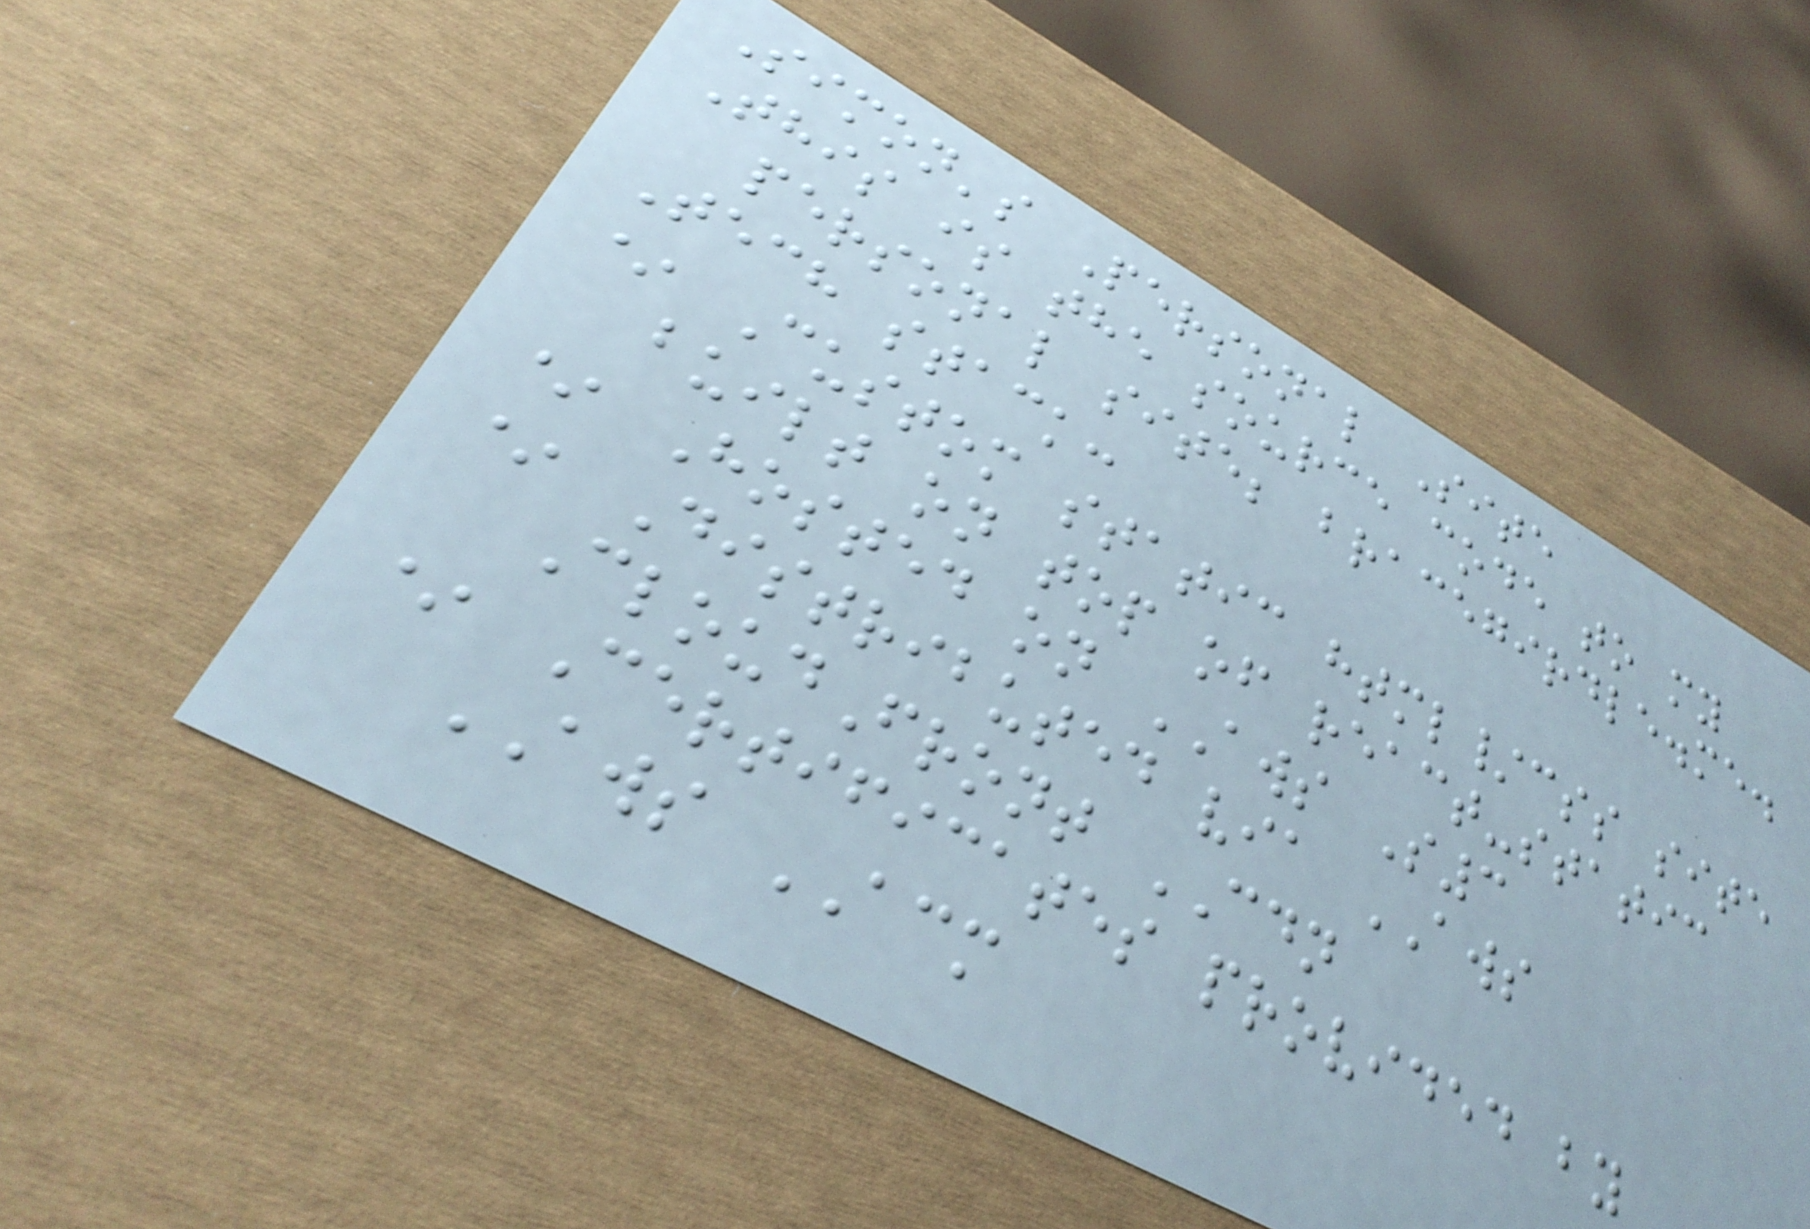Simon's Personal Site
This is the source code to my
personal site; bracegirdle.me.
Tech stack:
* Custom static html/css site
built on top of react-static
* Hosted on AWS S3
* Distributed via AWS
CloudFront CDN
* Certificates provided by
AWS ACM
